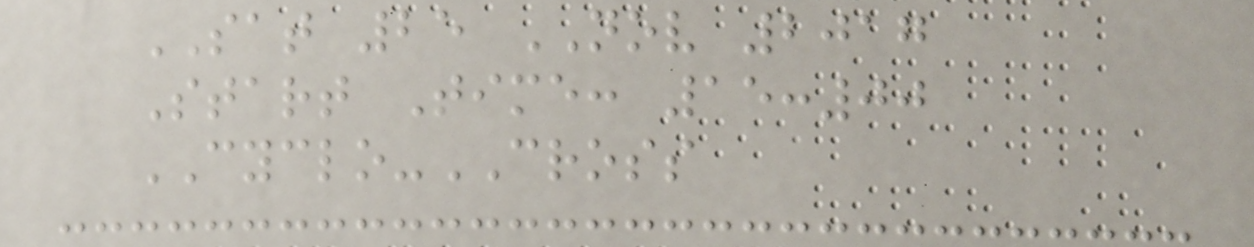SAT 25 NOV 2017
Start Time: 15:00
CYCLO-CROSS
